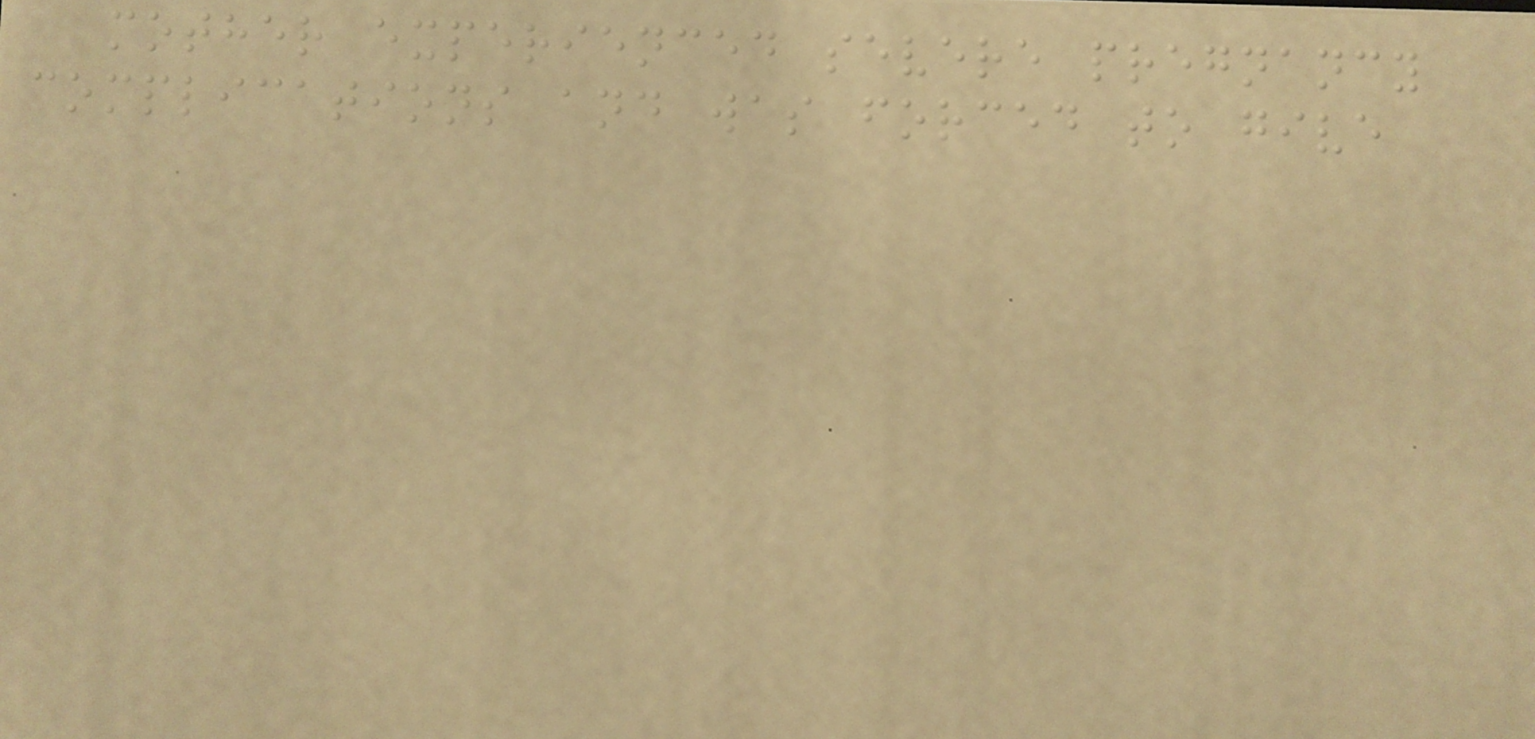mother experienced severe pregnancy
complications and was forced to give
